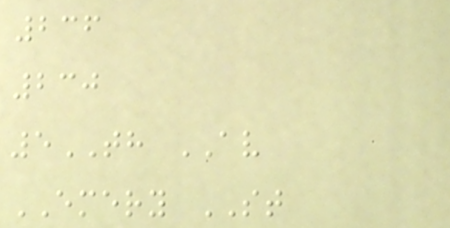236
230
5TH AV
EMERY ST
